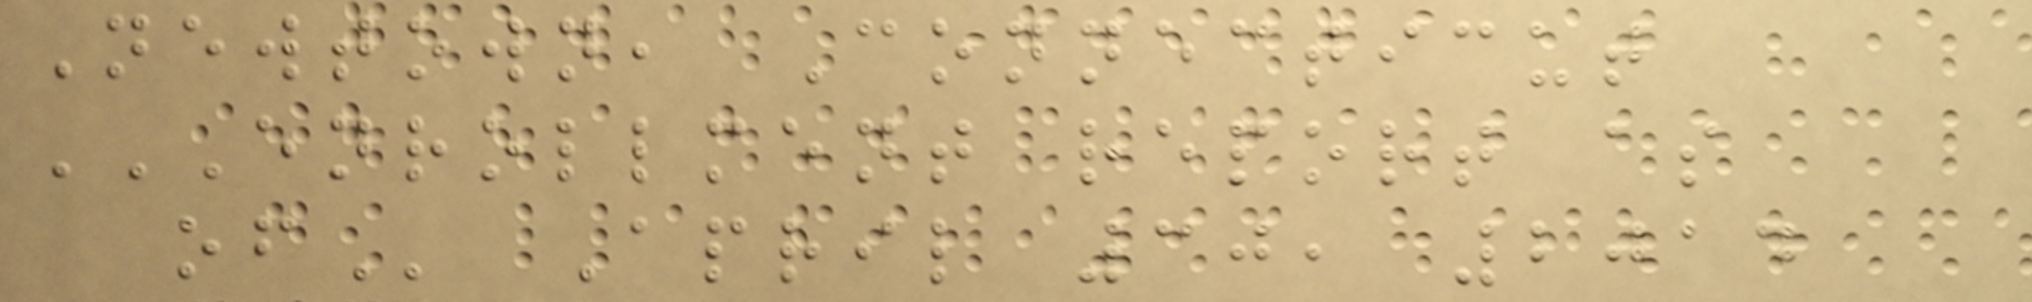Newtown, Connecticut
ENROLLMENT REPORT AS
OF April 30, 2014
